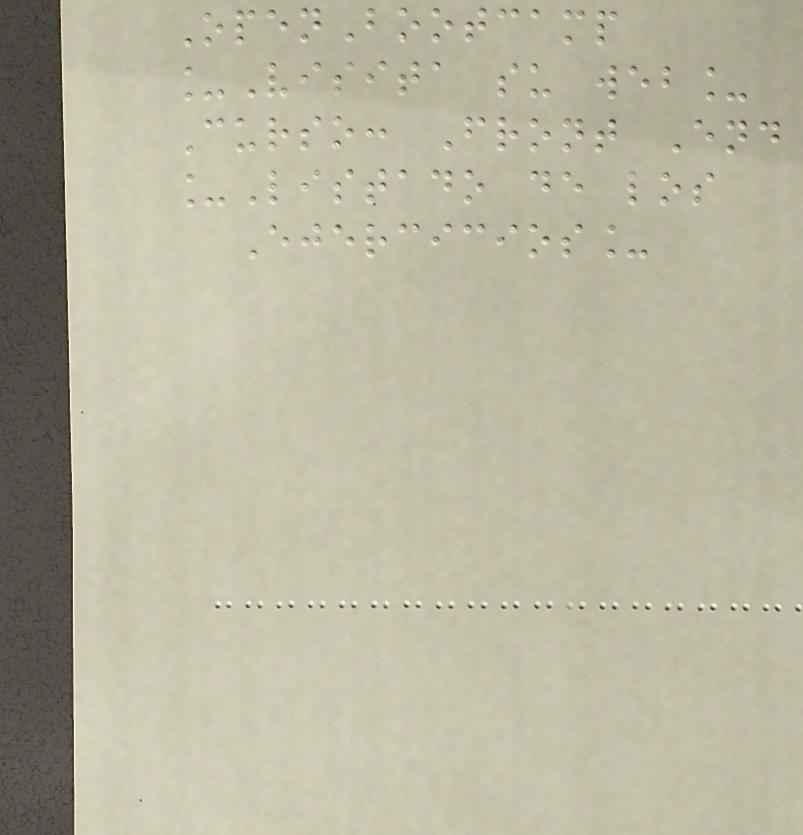OpenBootcamp
_Visita su web_
Curso: Front End
_Listado de los
Ejercicios_
